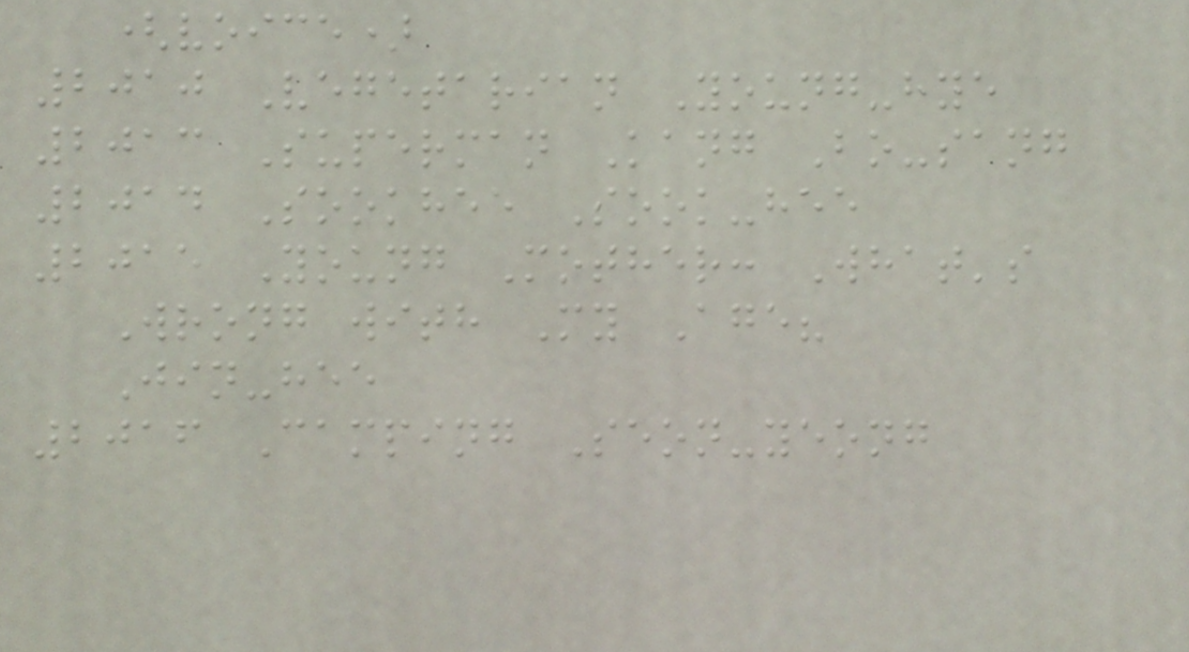(voice)
2010 Vegetarian Young-hye
2013 Superman Kang Bo-sang
2014 Sookhee Sook-hee
2015 Young Mother: What's
Wrong with My Age?
Jin-hee
2016 Camping Seon-yeong
